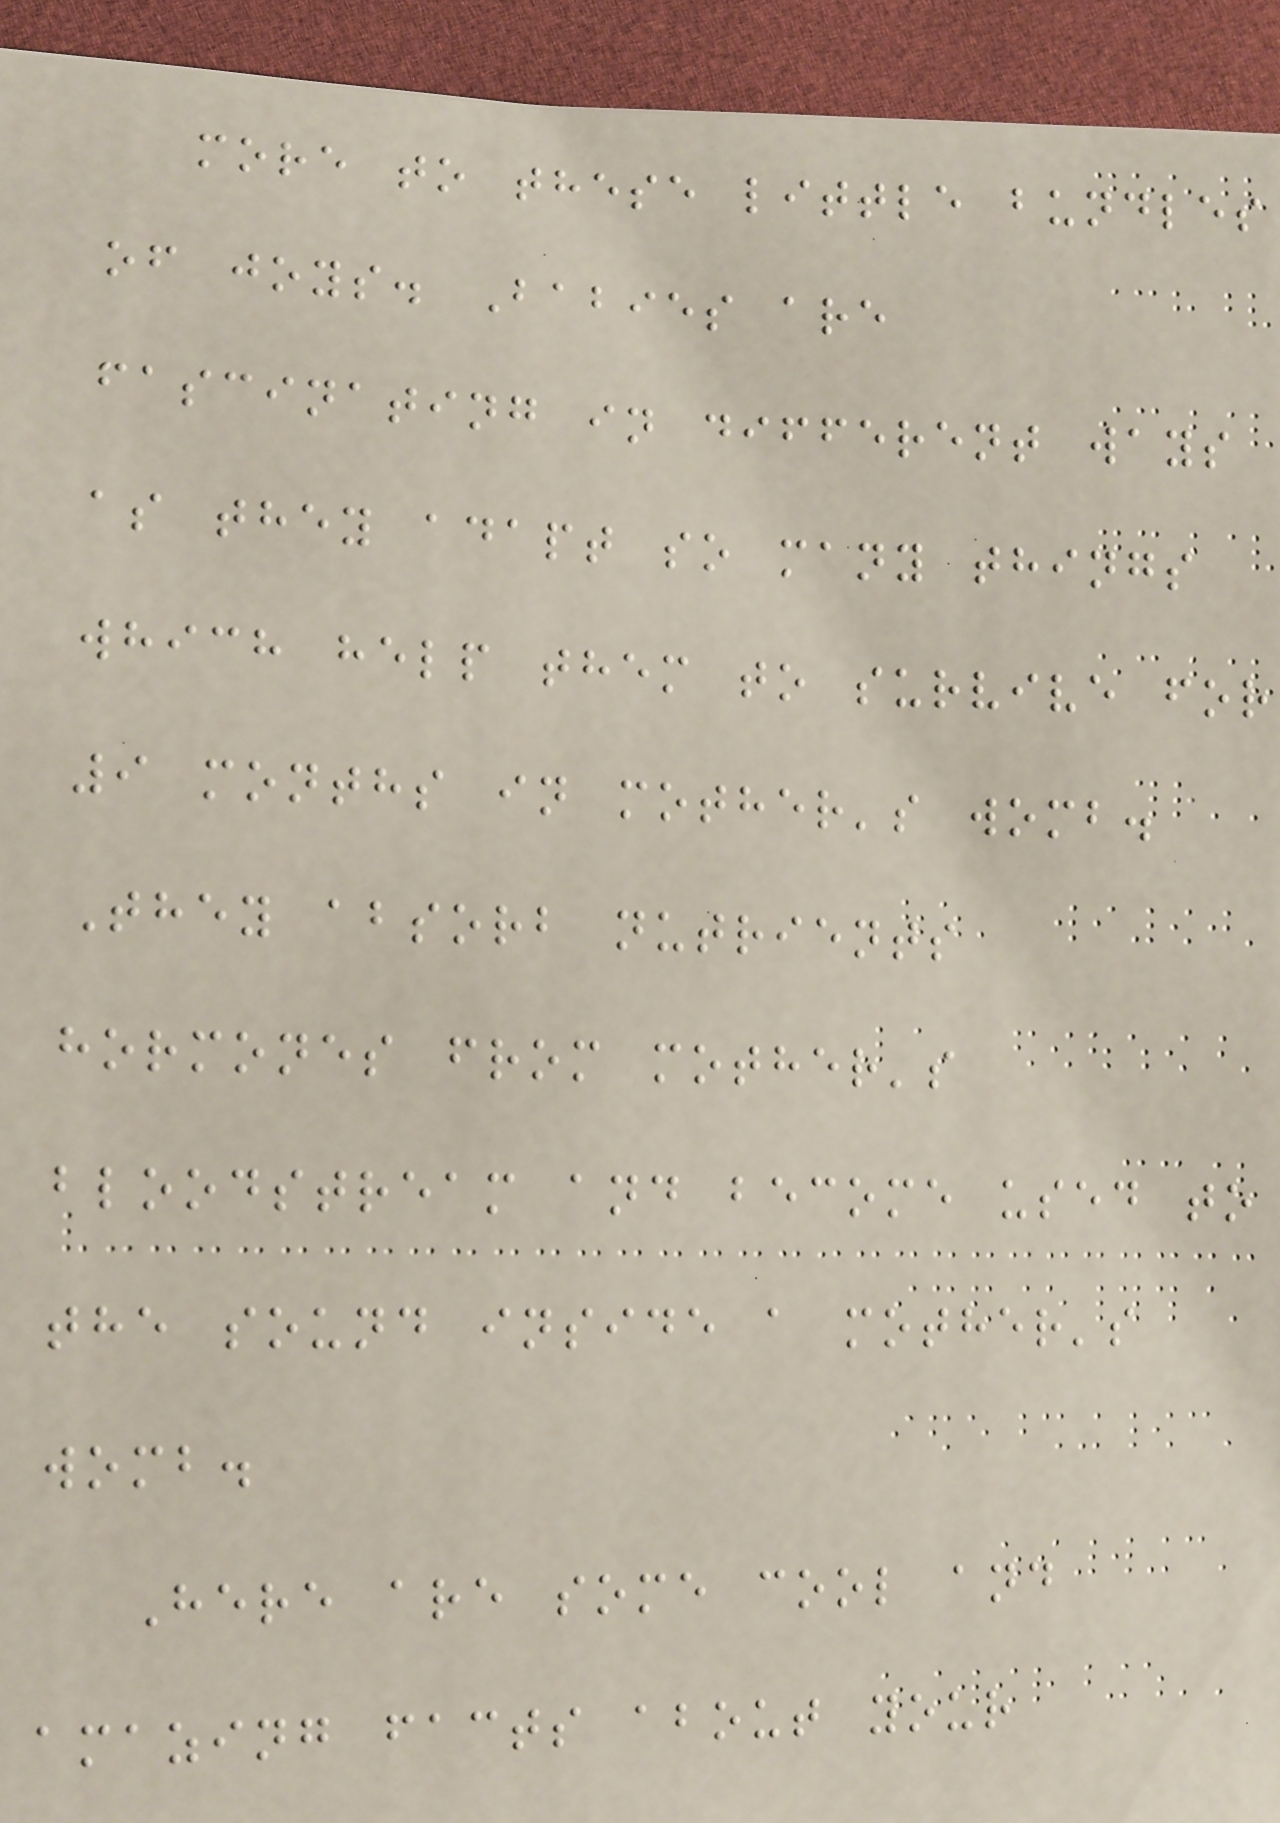more to these little bundles
of joys. Babies are
fascinating in different ways
as they adapt so many things
which help them to survive for
9 months in mother's womb.
They absorb nutrients
hormones from mother's
bloodstream and become used to
the sound inside a mother's
womb.
Here are some cool and
amazing facts about your
